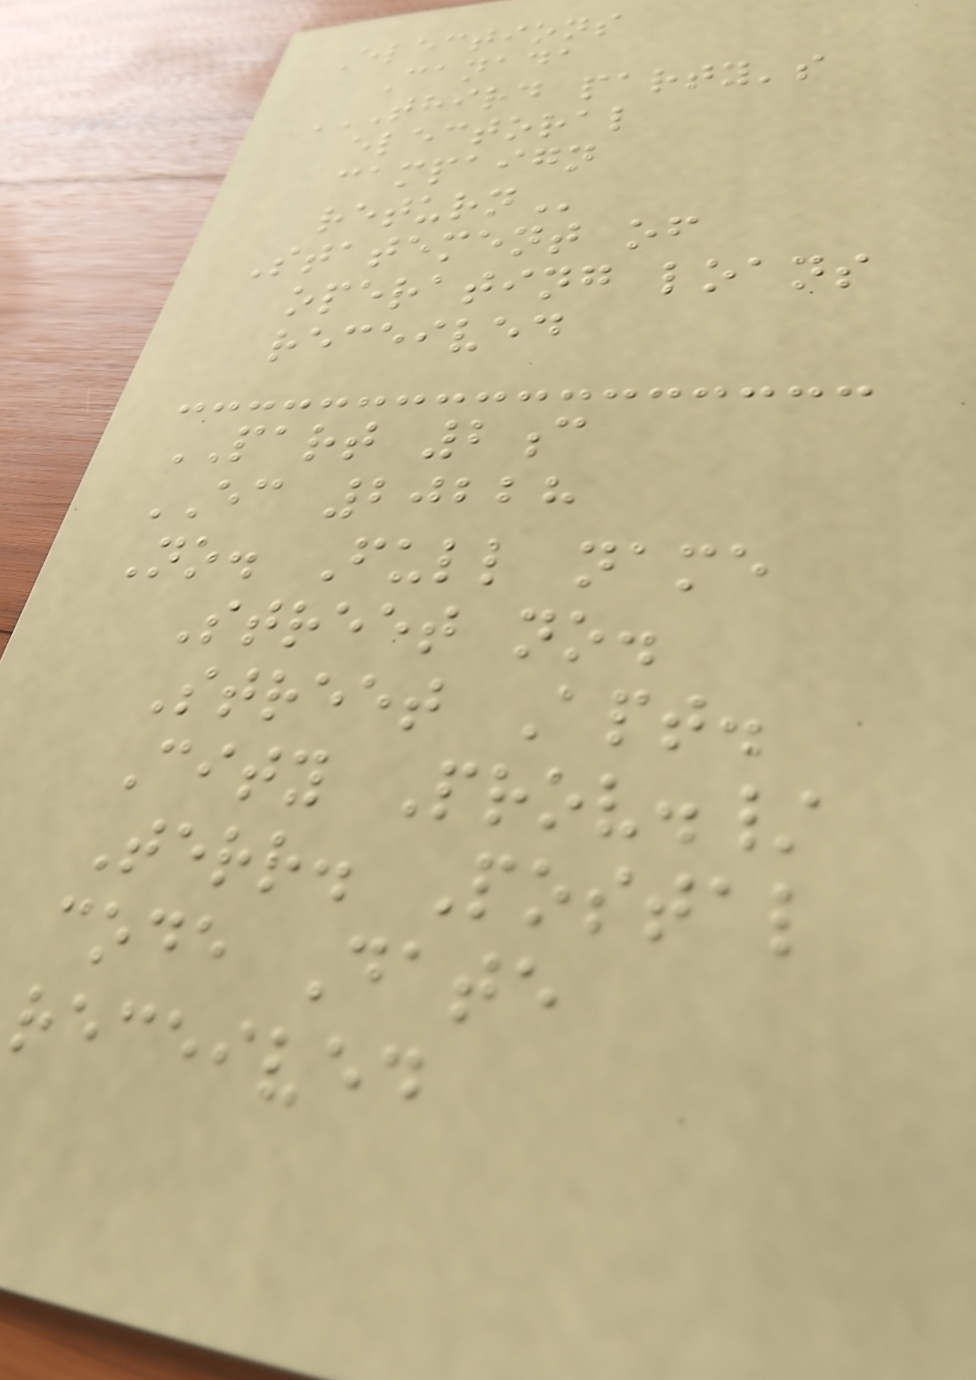Elections
Canada
THIRD PARTY'S
ELECTORAL
CAMPAIGN
RETURN
Statement of
operating loans
received
PART 2c
EC 20228
No. Full name
Street no.
Street Apt.
City Prov./
Terr. Postal
code Date
received
